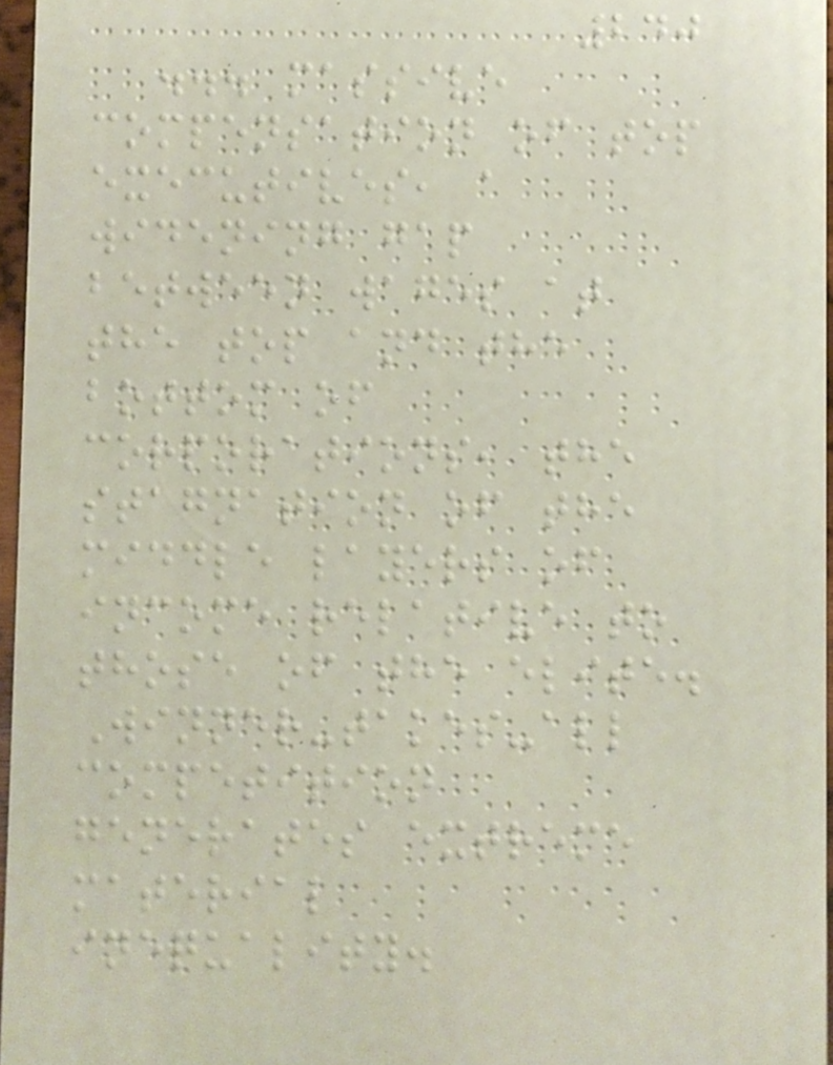240
... massive
compensation of top
executives, a
widening gap
between wages at
the top and the
bottom of
corporations, the
stagnation of the
middle layers of
income relative to
those of the elite.
Winner-takes-all
competition
generates extreme
material
inequality.
